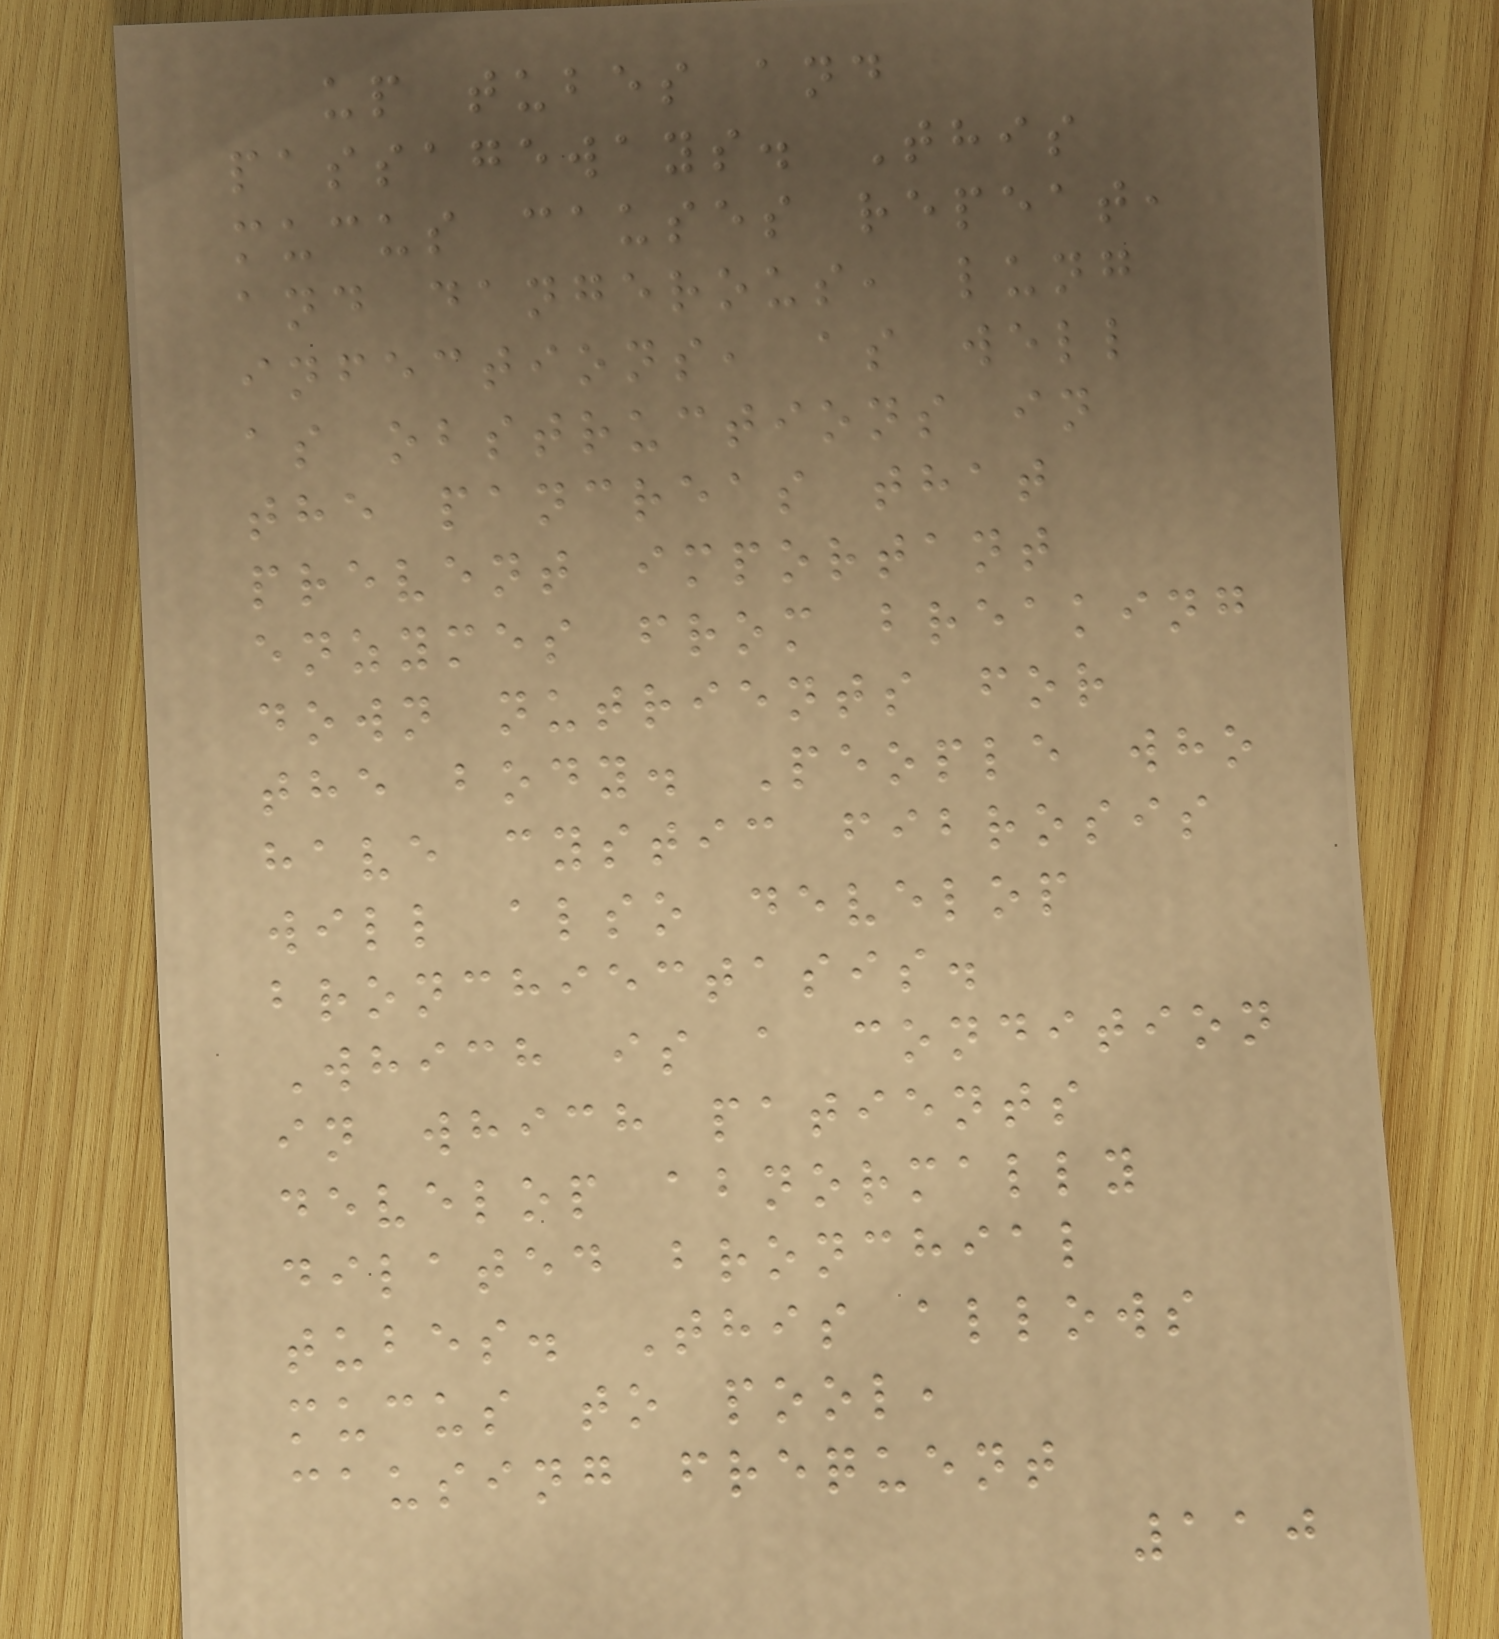up tubes and
passageways. This
mucus causes repeat,
and dangerous, lung
infections, as well
as obstructions in
the pancreas that
prevent important
enzymes from breaking
down nutrients for
the body. People who
have cystic fibrosis
will also develop
bronchiectasis.
Which is a condition
in which patients
develop abnormally
dilated bronchial
tubes. This allows
mucus to pool,
causing frequent
110
